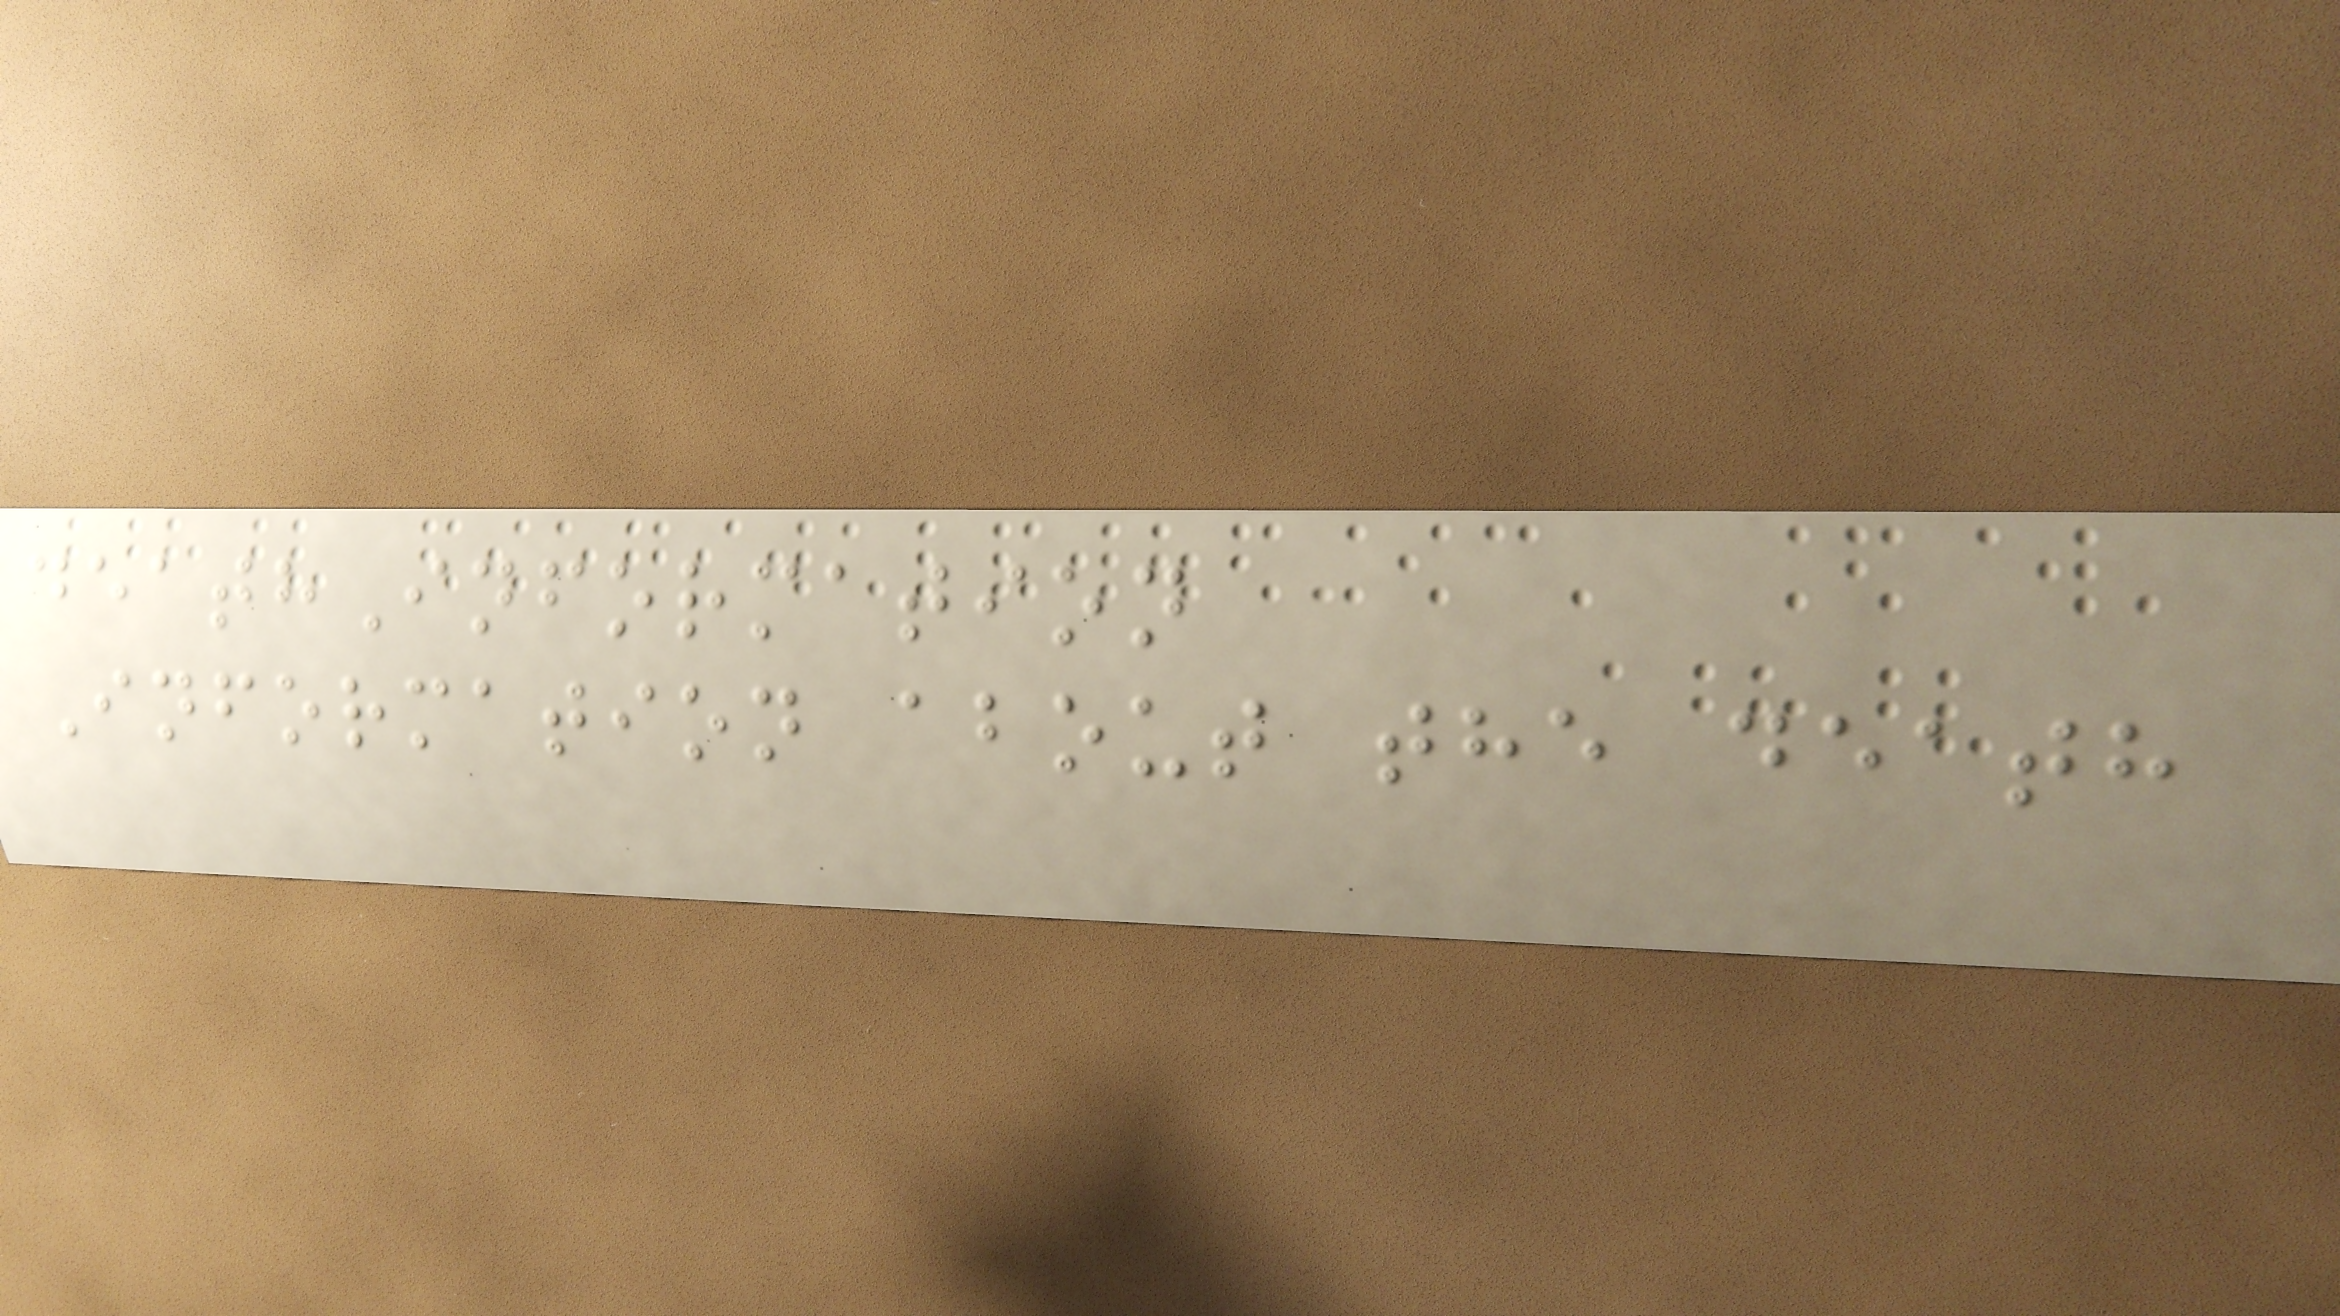deathInformation
Information about the death
